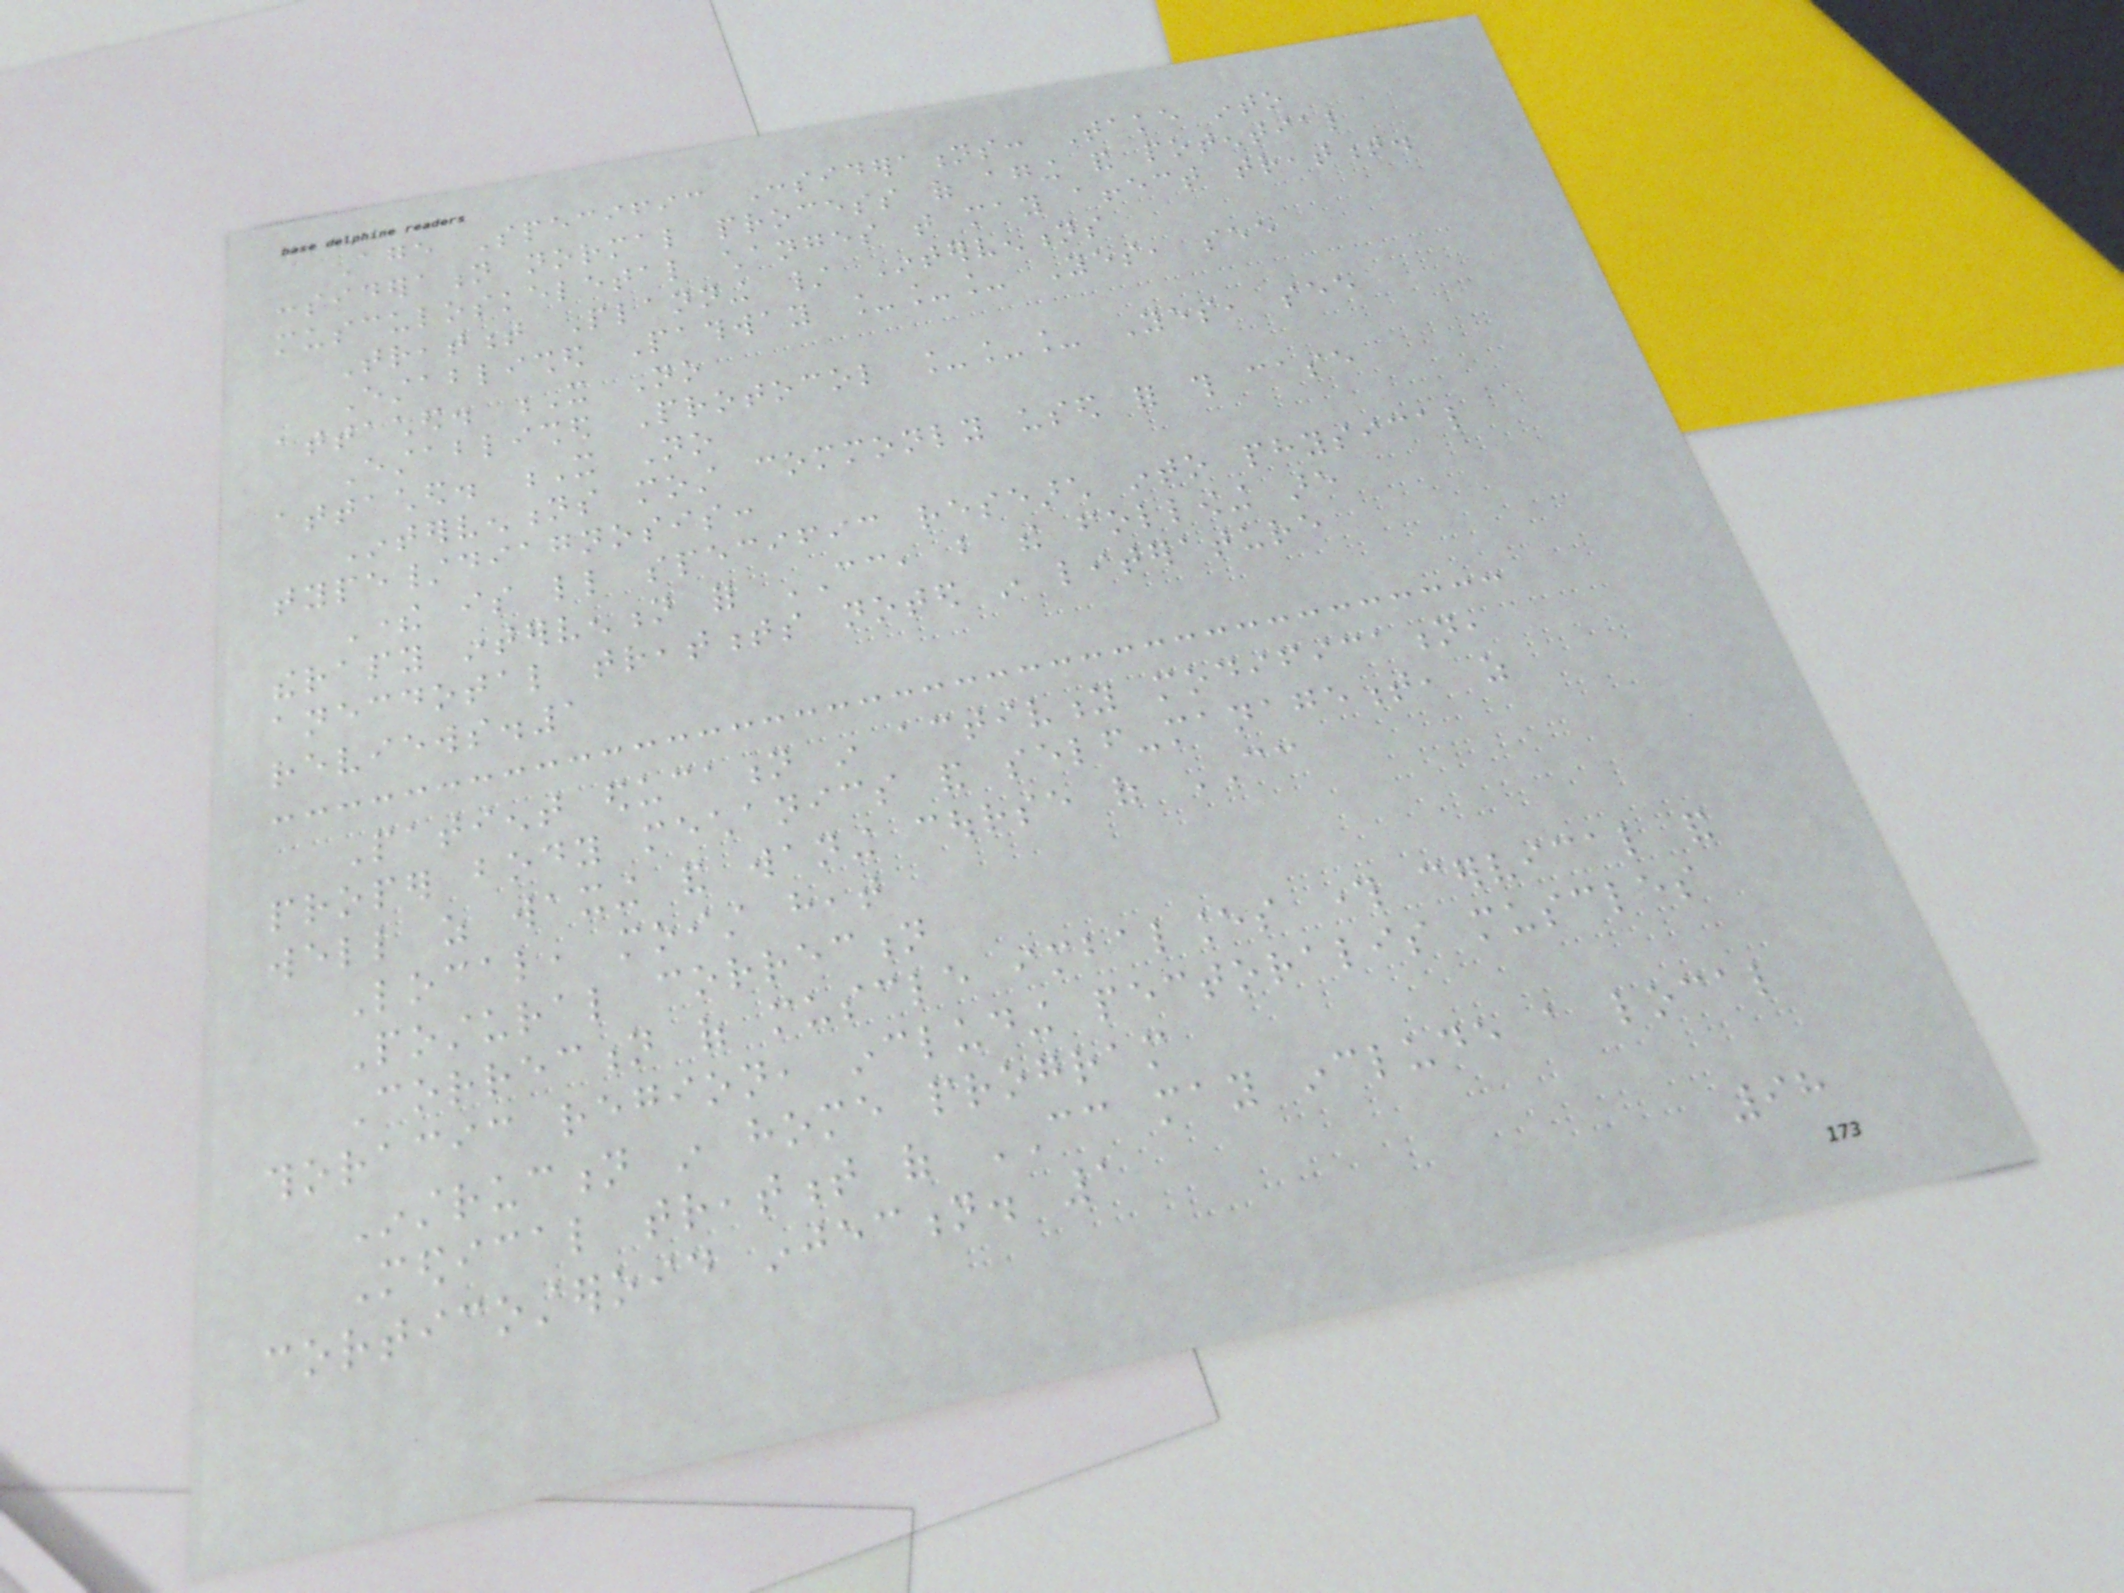Age Specific Considerations: Take into
consideration normal process of aging and potential
musculoskeletal changes that may affect treatment.
Treatment Planning / Interventions
Established Pathway ___ Yes, see
attached. X No
Established Protocol ___ Yes, see
attached. X No
Interventions most commonly used for this case
type/diagnosis:
There is little specific research into physical
therapy intervention for CC, but the following are
anecdotal treatments noted in literature
reviews.1
Patient education in activity modification,
proper body mechanics and self-management, as
well as waxing and waning course of CC
Local, moist heat
Postural correction
Correction of muscle imbalances through cervical and
thoracic region, including pectoralis muscles
Instruction in home program
Medical treatment of CC may include a local
corticosteroid injection. 1
98
